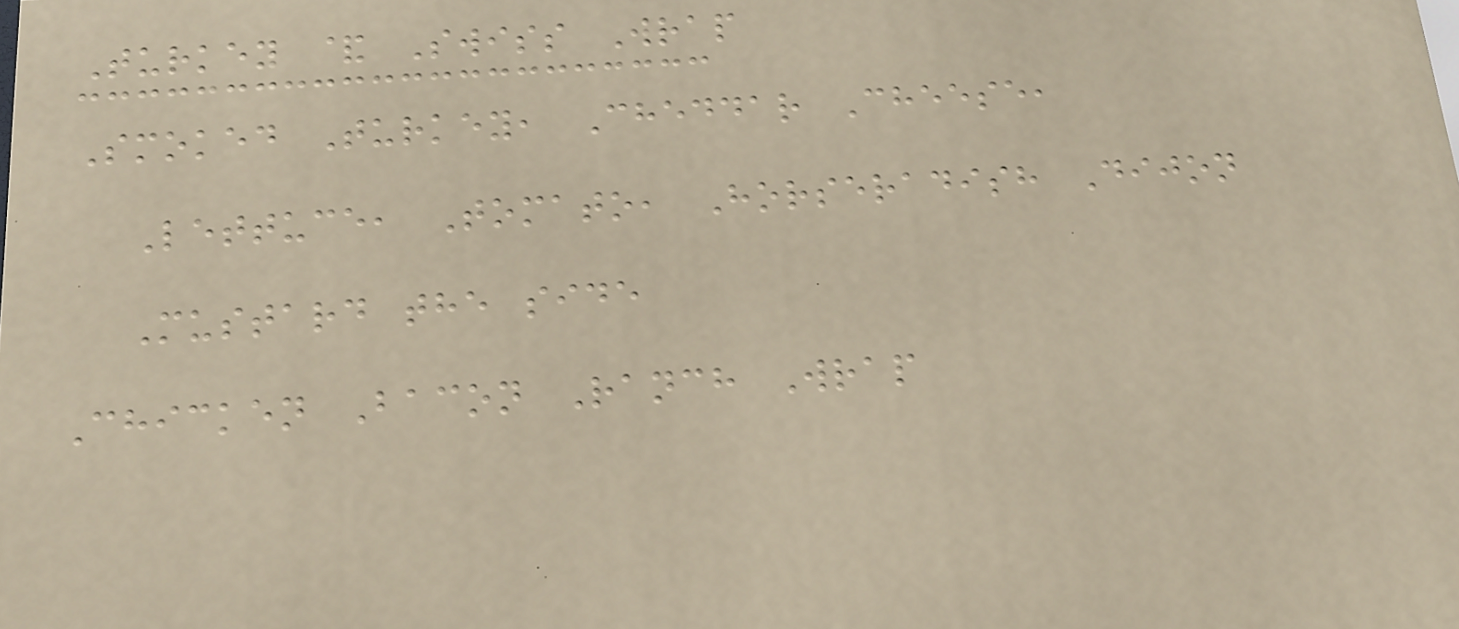Turkey & Swiss Wrap
Smoked Turkey, Cheddar Cheese,
Lettuce, Tomato, Horseradish Dijon
Mustard the side
Chicken Bacon Ranch Wrap
